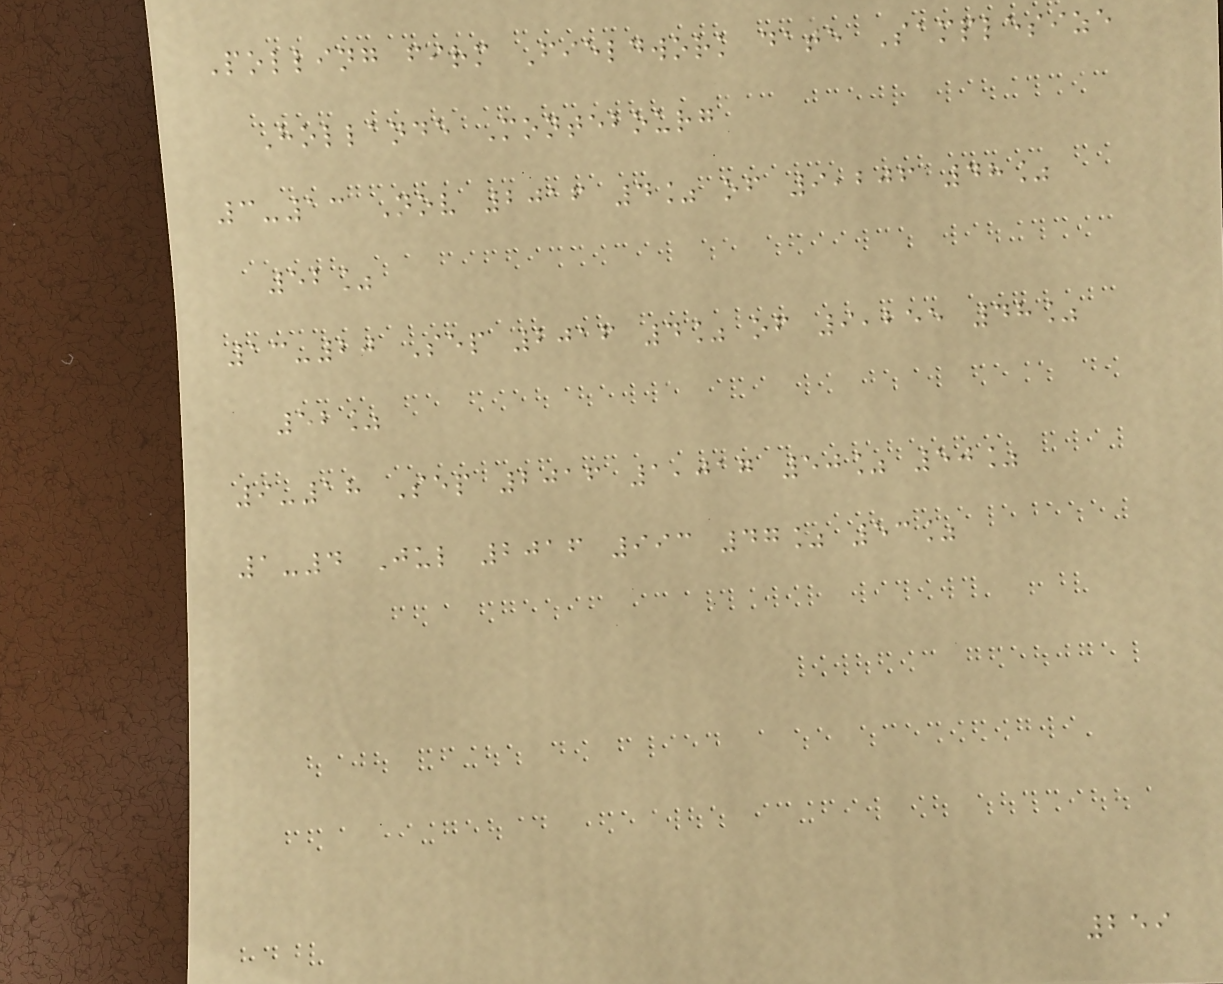Polling firm Fieldwork date Samplesize
Hollande Montebourg
3-13 Nov 2016 4% of 9,206 48%
52%
13-20 Sep 2016 4% of 9,255 48%
52%
9-18 Sep 2016 1,017 50% 50%
1-4 Jul 2016 993 47% 53%
259
